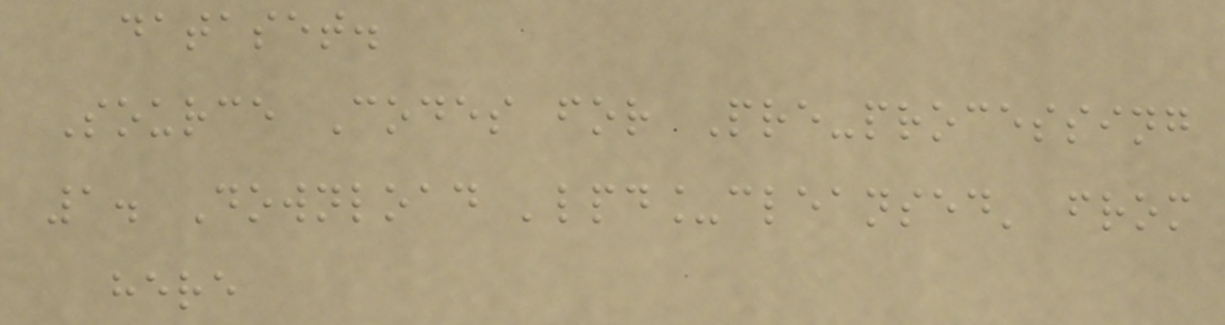dataset.
Source Codes for Pre-processing
1. Download 'lpd_cleansed' from
here
